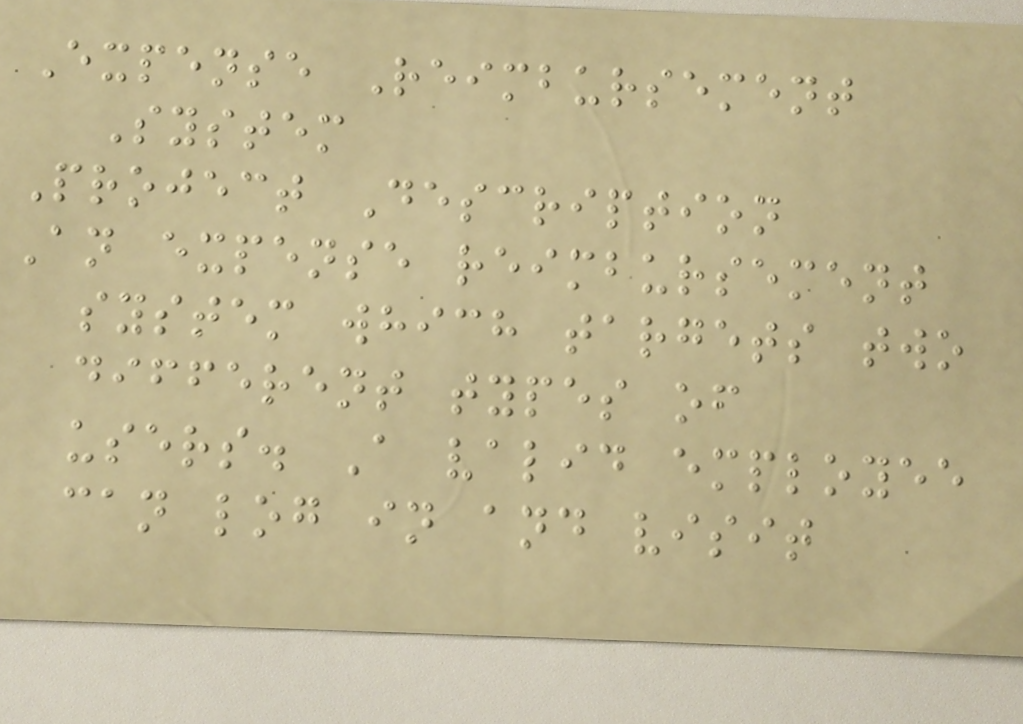Expense Reimbursement
System
Project Description
An expense reimbursement
system which targets two
different types of
users. A valid employee
can log in and visit
